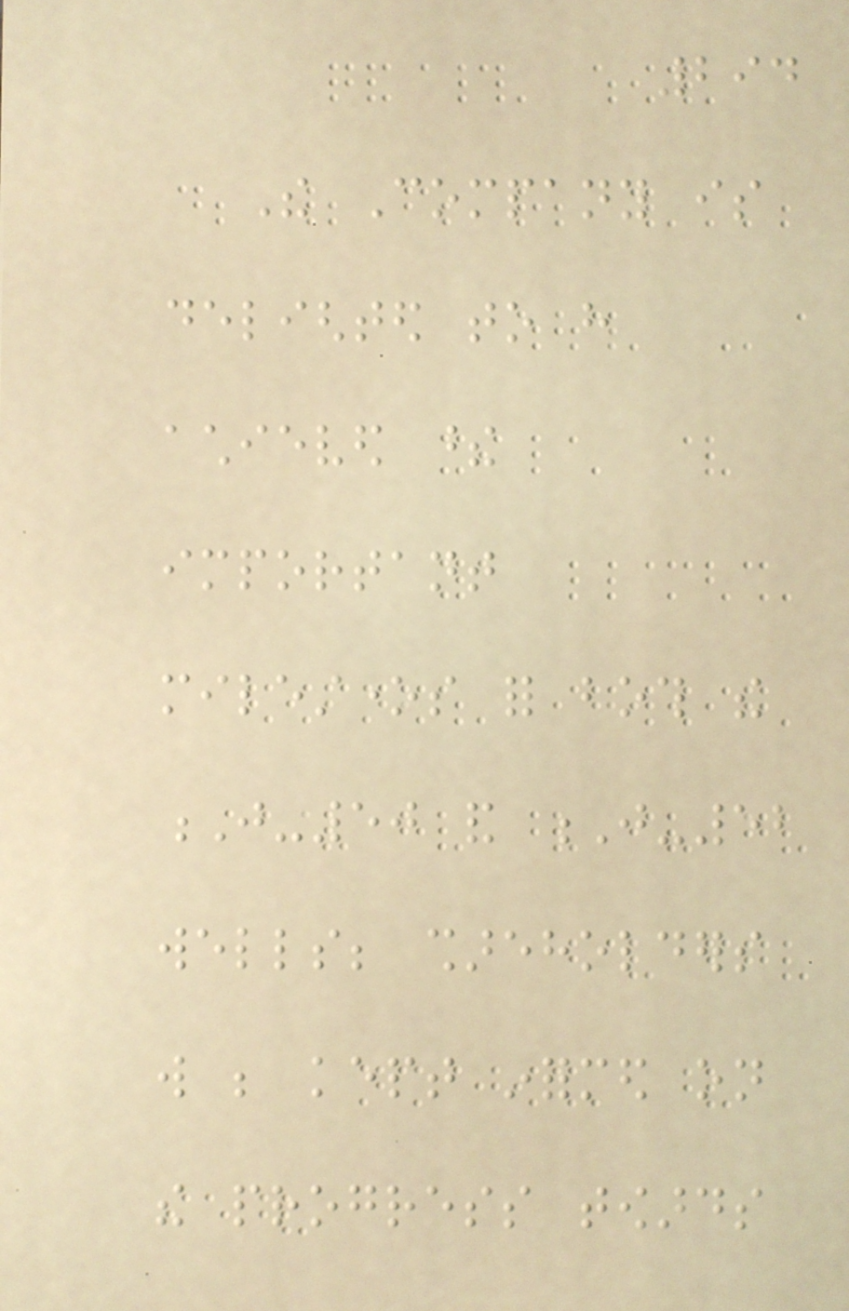294
The Company is
delighted to have
achieved these
important
milestones for both the
J-50 and J-52
wells; shareholders
will be kept informed on
the progress towards
